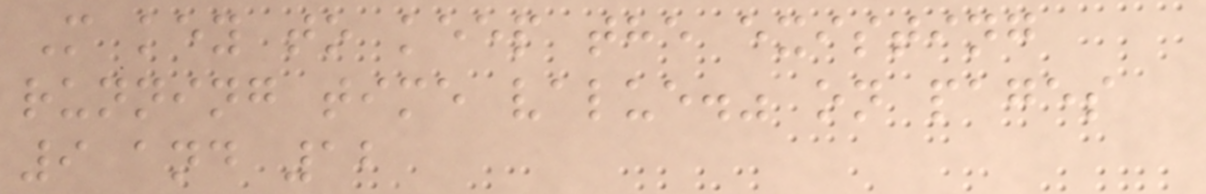M key to keep the existing
running time value." on pages
9 and 12
